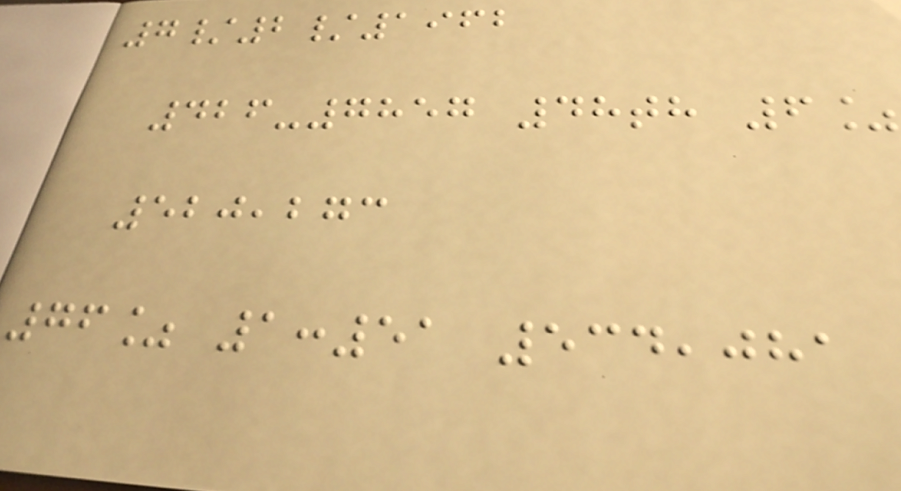7/2/1962
426-7857 48th 6%
520,273
76% 1:51 534,081
